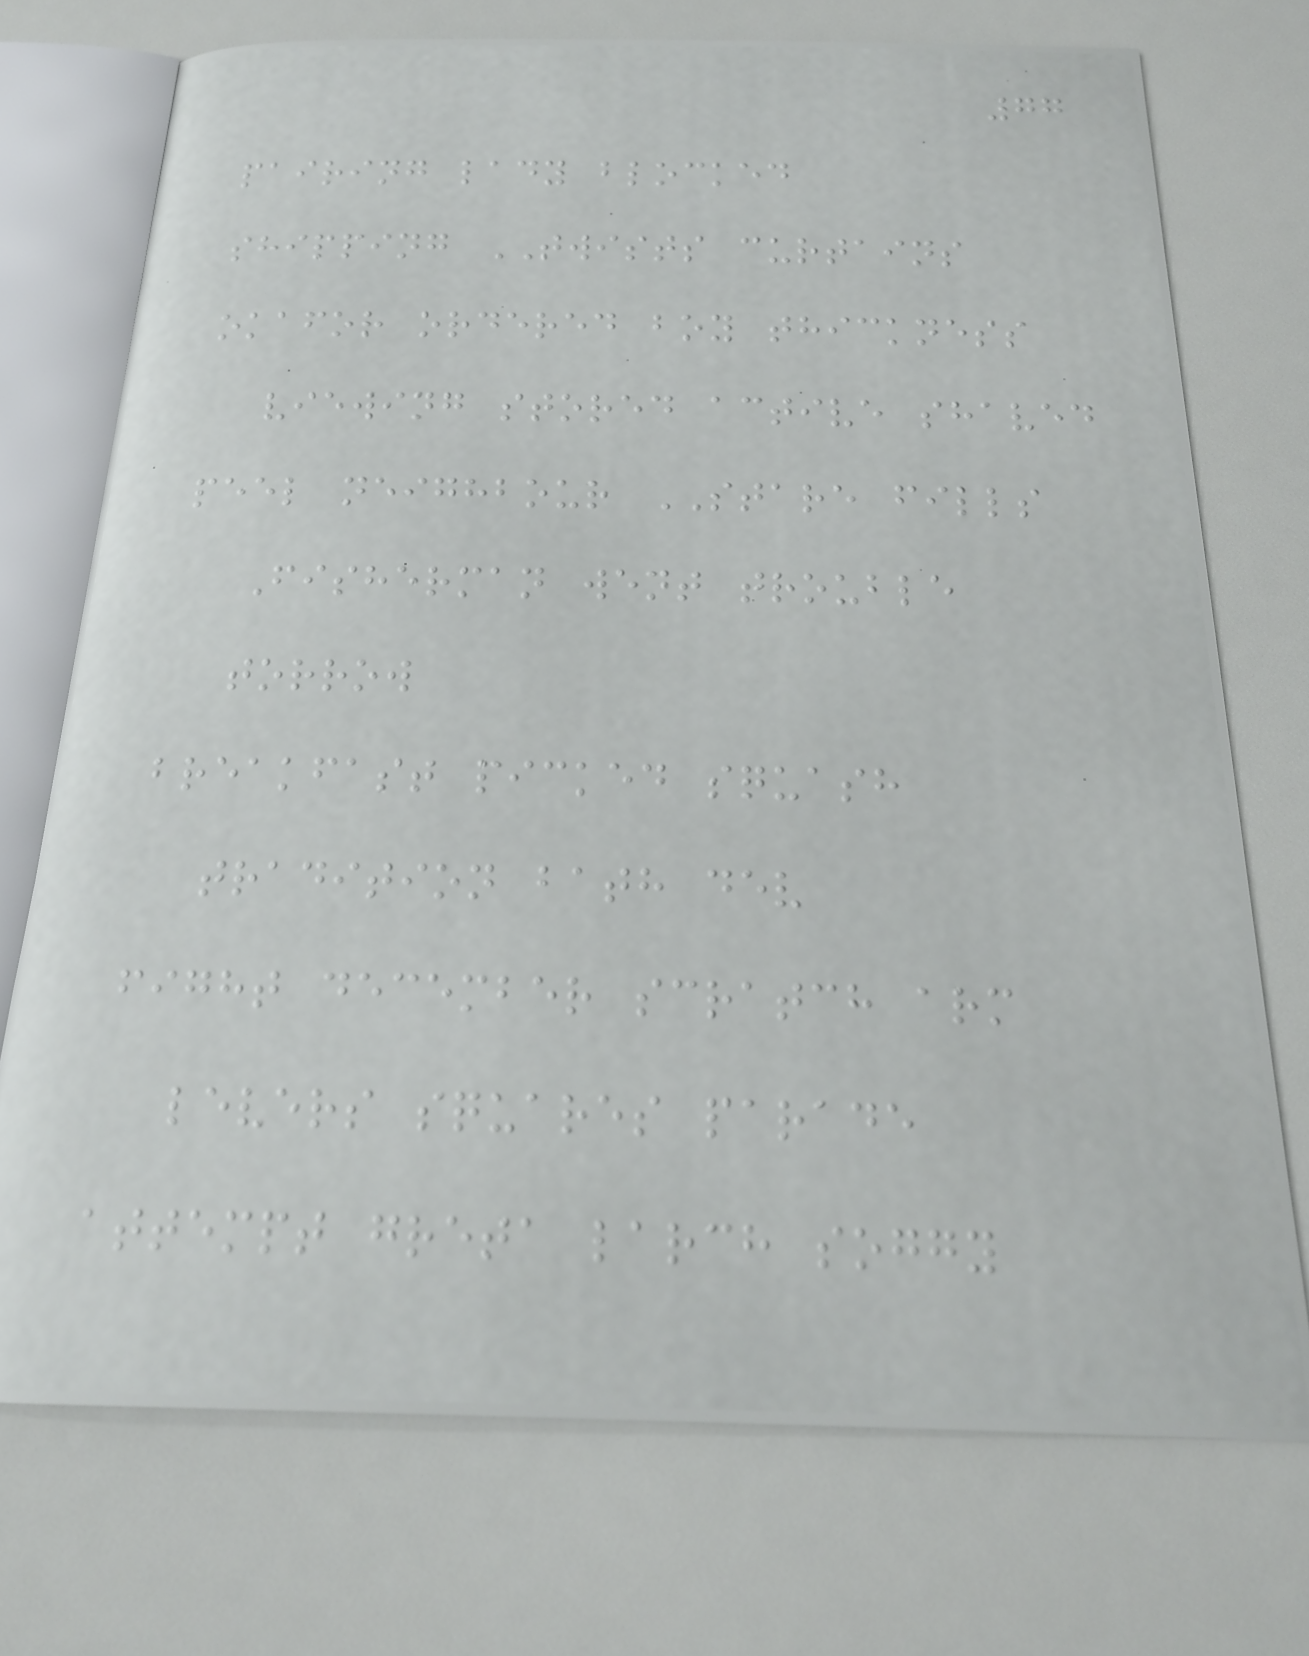77
pairing lady blocked
shipping TWISTS curtains
okafor ordered boy thickness
viewing stored active shaved
peel neighbour STARE fills
Fisherman went trouble
torrow
breakfast picked squash
tradition bath dev
fight december scratch arm
levers squares parade
attempt greta larch soggy
